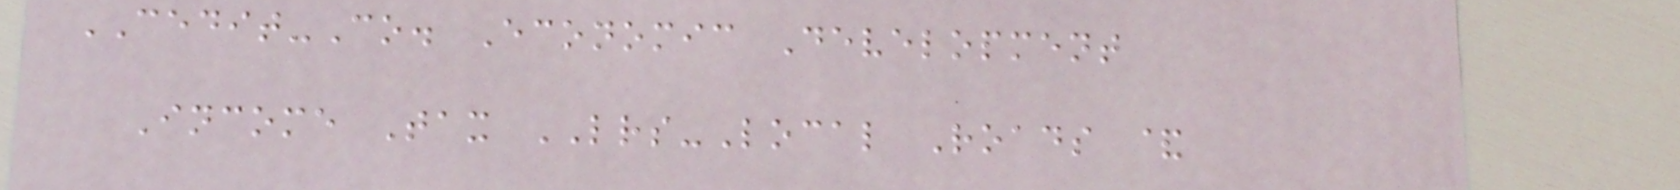CEDIT-Co. Economic Development
Income Tax LRS-Local Roads &
